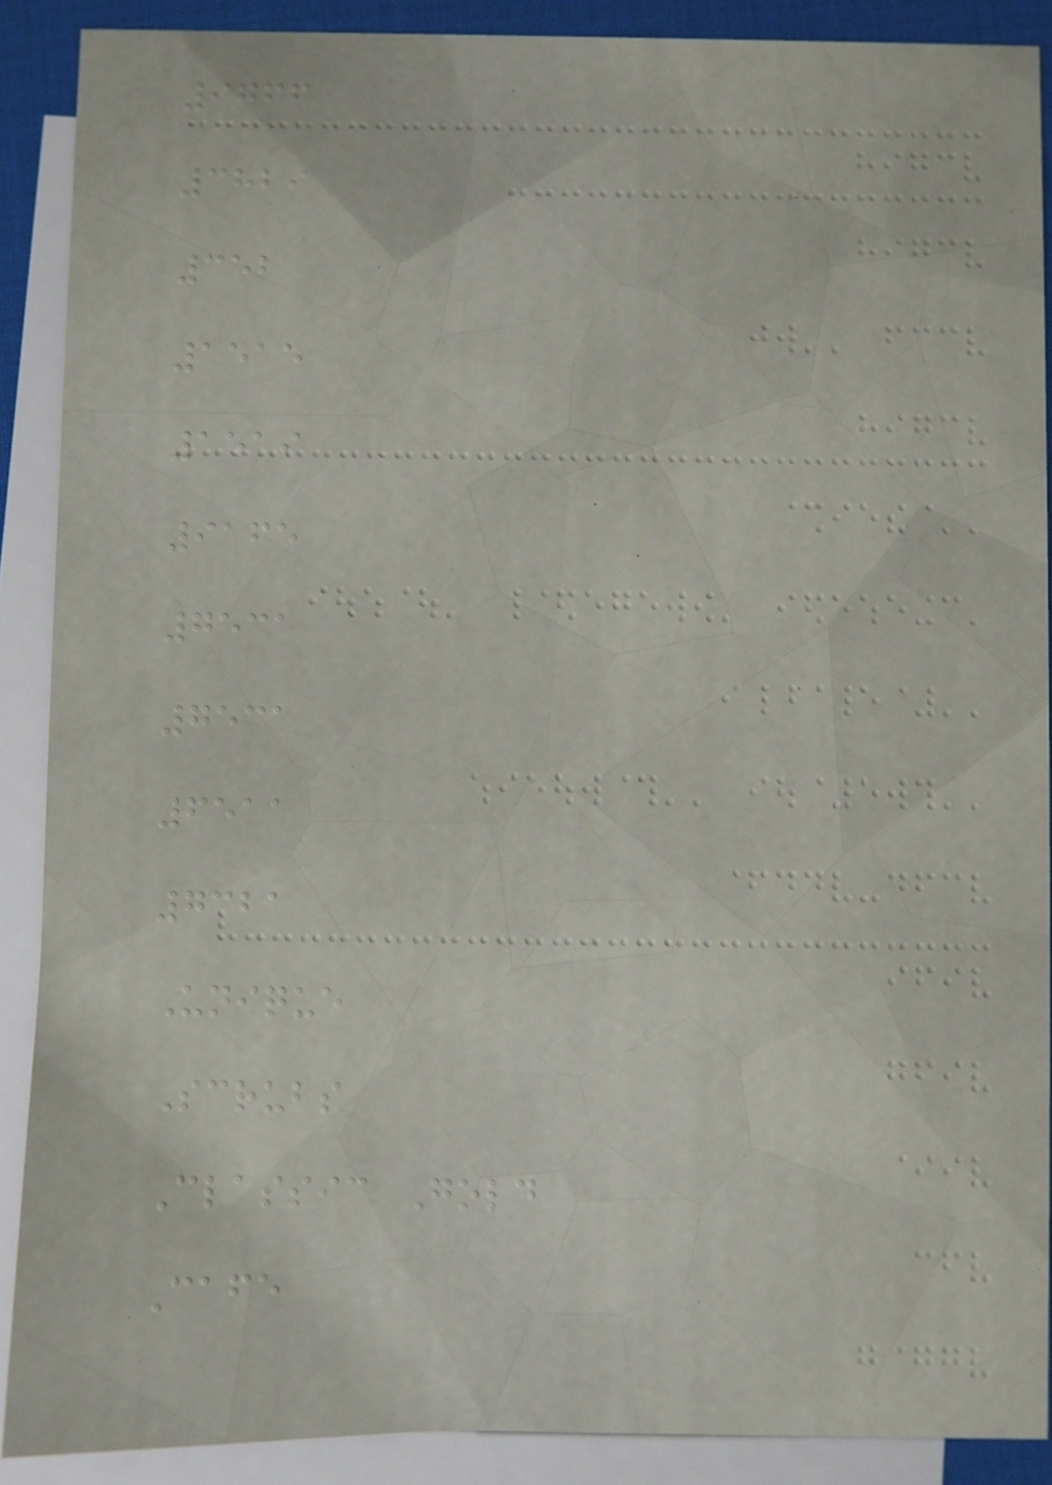9766
3829
352
1515
1519
9165
7531
7531
6511
7321
Unique
Scrubs
Classic Gold
Cafe
